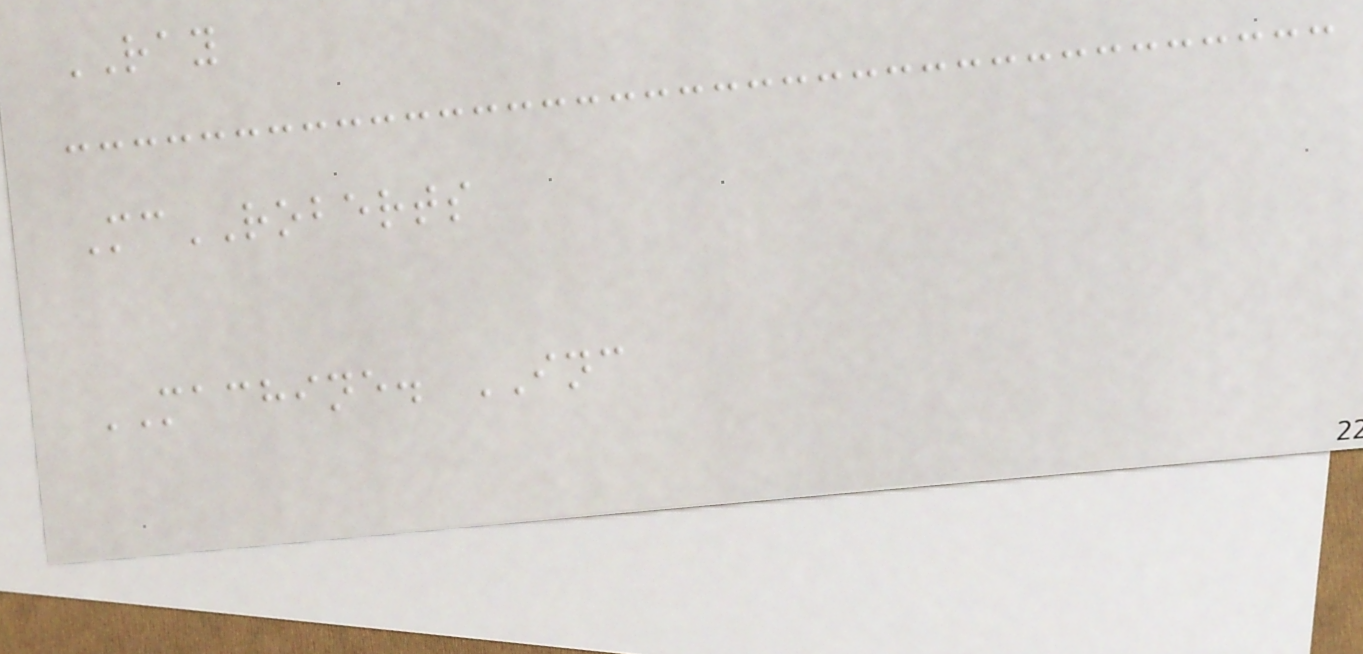RAY
McROBERTS
MACHINE. INC
